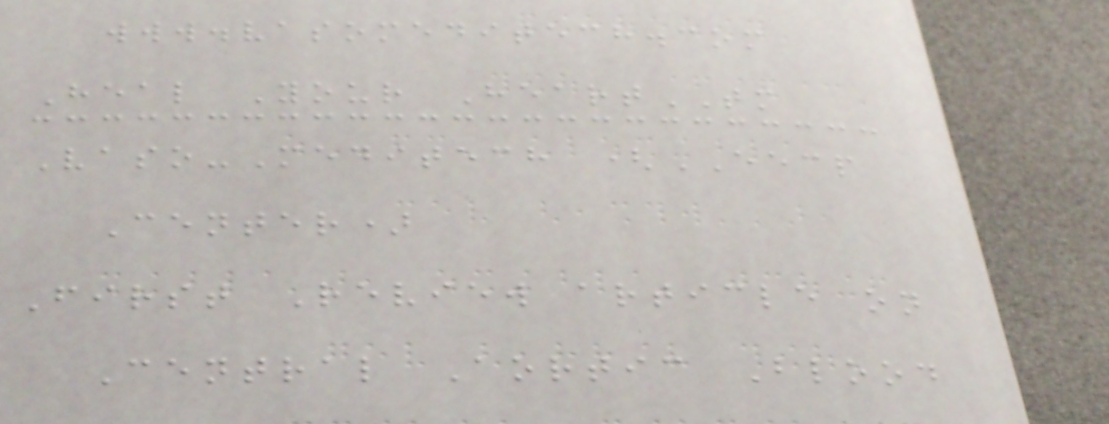www.vasomeditech.com
Heal Your HeartTM
Vaso-Meditech (EECP
Center)
First Review article on
Central Aortic Blood
